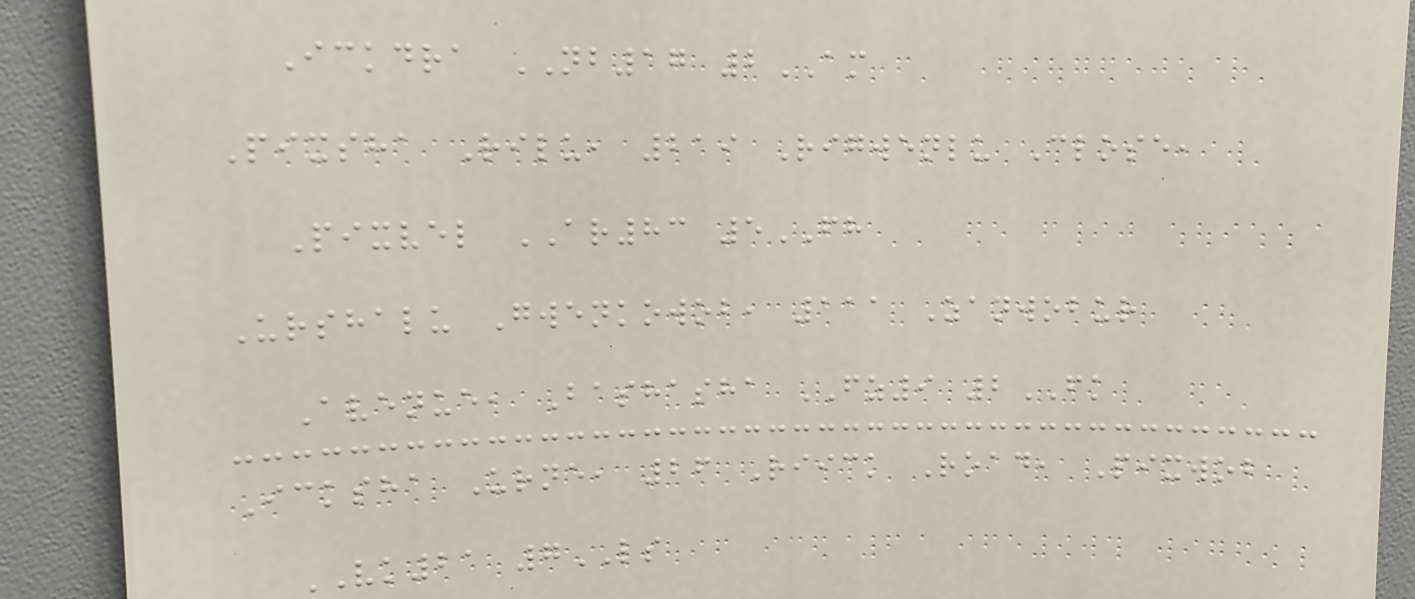Ickdra NB17 2AM
Pixsha Rilu, 219 Rigwenlu Close,
Pixvel AR83 5FH
Urshalu Gwenkowob, 111 Zanwobur
Avenue, Bashasha FZ9 2FK
Icksha Urne, 26 Riick Road, Pixwob
VK21 7LS
